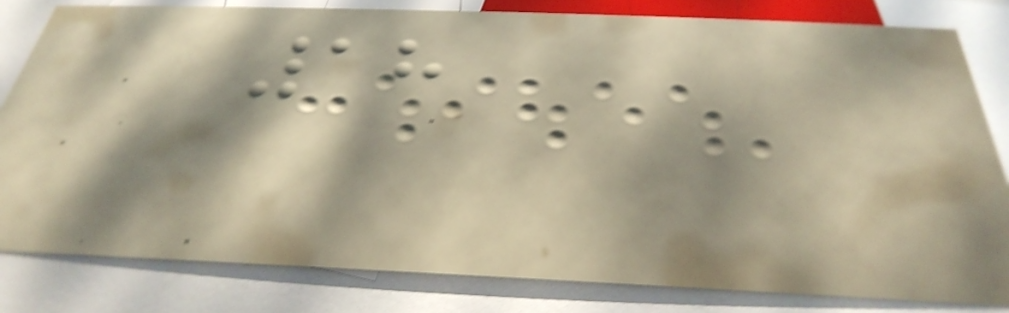18
